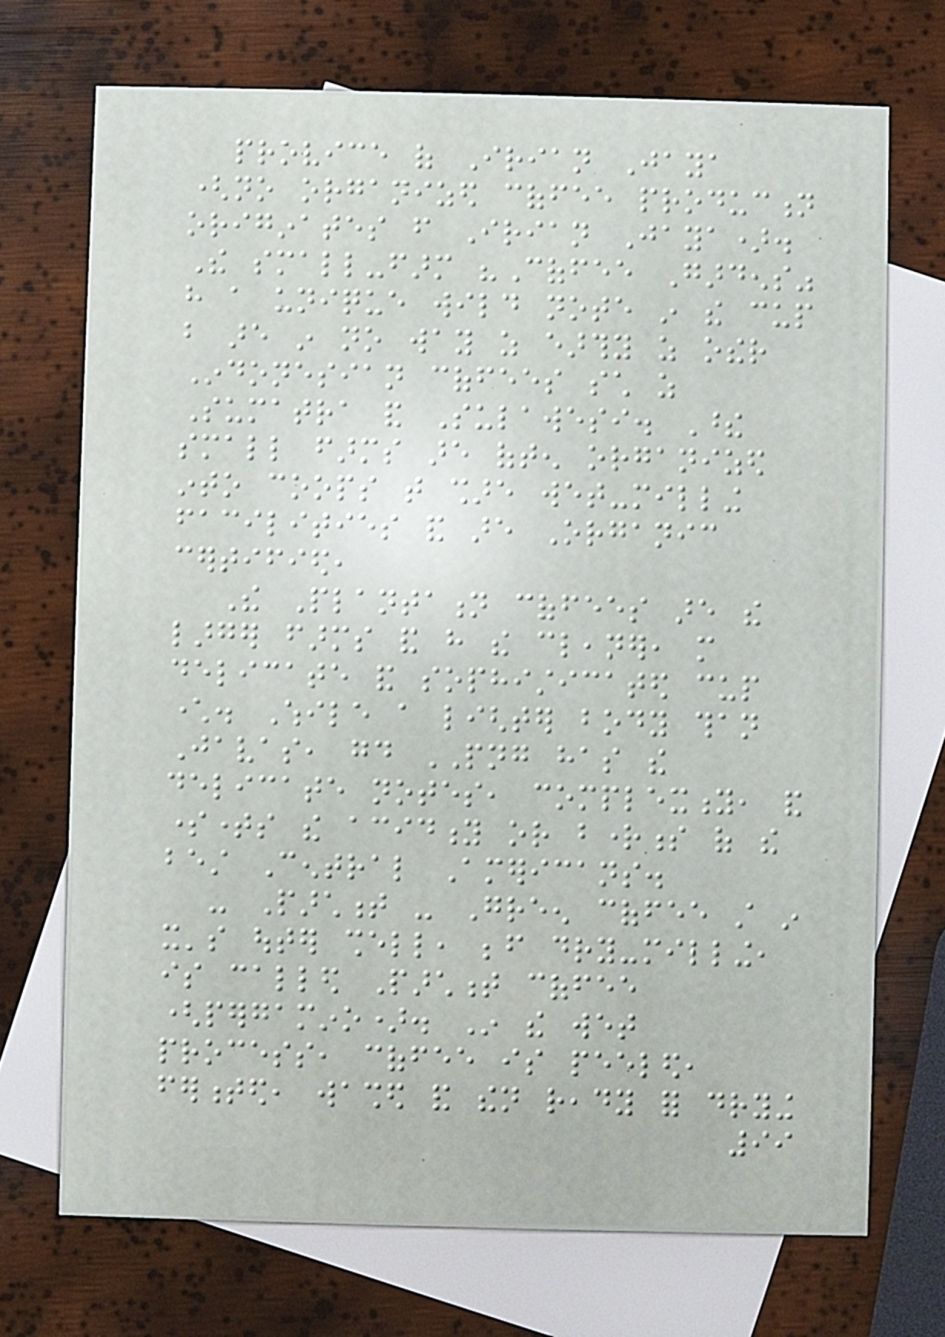provice of Irian Jaya
(no organized coffee production
originates from Irian Jaya).
The small-farm "Coffee Gardens"
have a unique wild note in the cup
but are in no way as earthy as other
Indonesian coffees such as
Sumatra and Sulawesi. These
small farms are often organized
into coops that share wet-milling
facilities and are Organic
certified,
The Plantation coffees are the
larger farms and have the cleaner, more
delicate and sophisticated cup
character. While a lighter body than
Javas, good PNG has the
delicate notes, complexity, and
sometimes the acidity or brightness of the
best Central Americans.
- Parchment - Green coffee still in
it's outer shell, before dry-milling,
is called Parchment coffee
(pergamino). In the wet
process, coffee is peeled,
fermented, washed and then ready for drying
99
